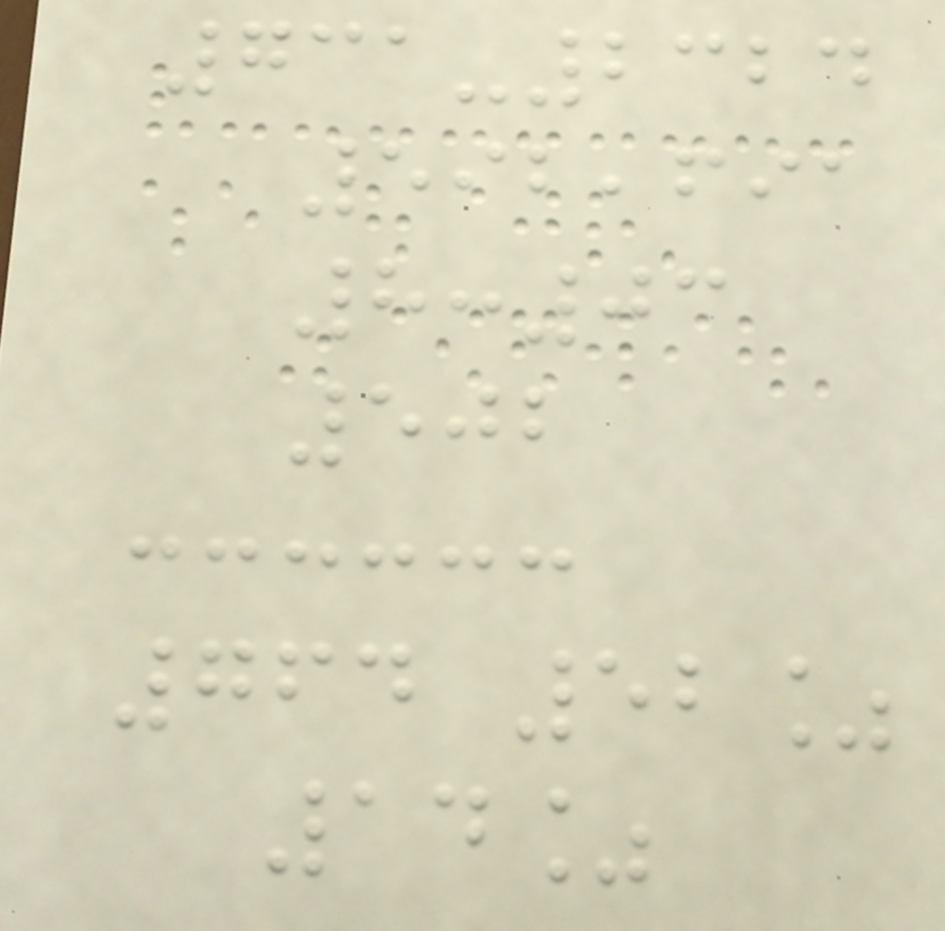731-2324
592,691
8:03
502
764 52%
14%
